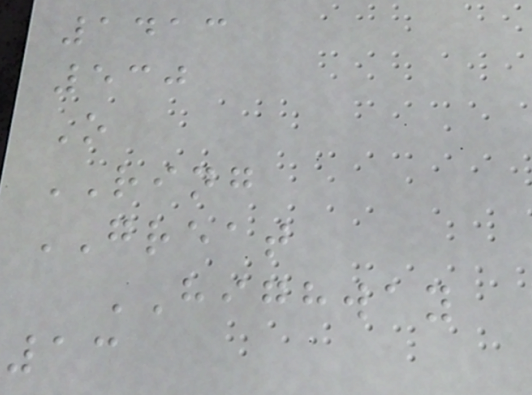1413
530
O
RING
GREAT
HIGHWAY
13
